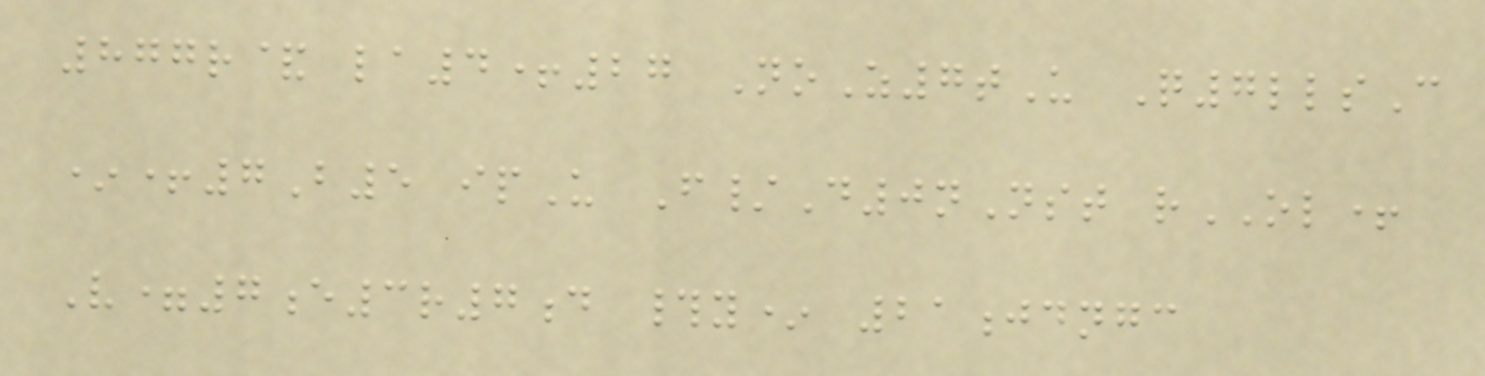877r& la4+27 NoZ7tU Q7llsC
*+7B5 ipU F/D0nNst rOL+
V=7e3r7d #y* 21jdngc
